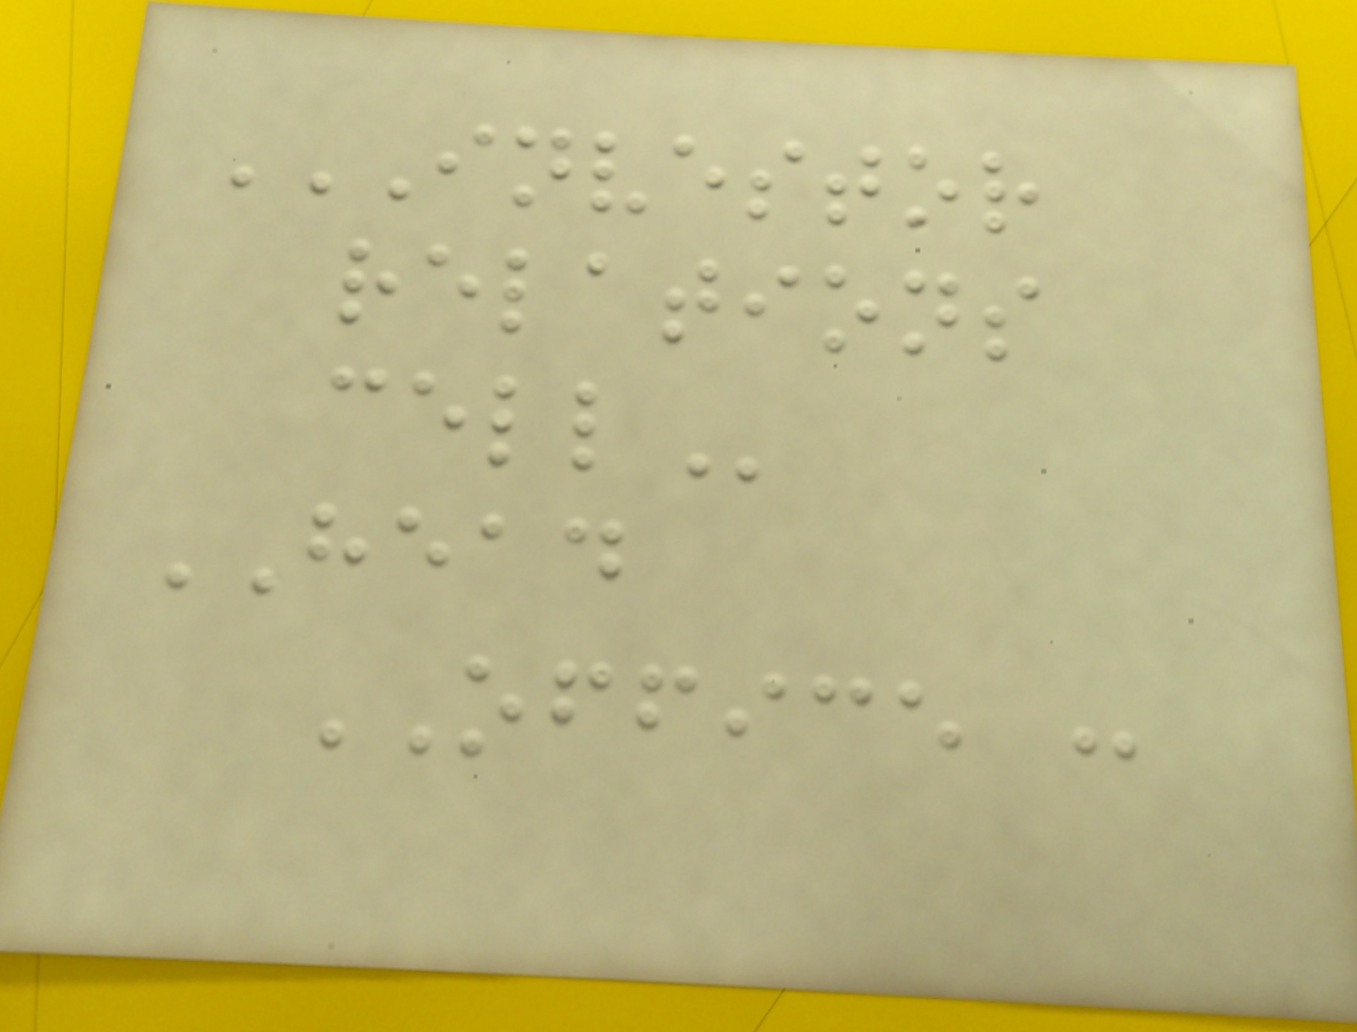INVESTOR
RELATIONS
CELL
HEAD
OFFICE :
